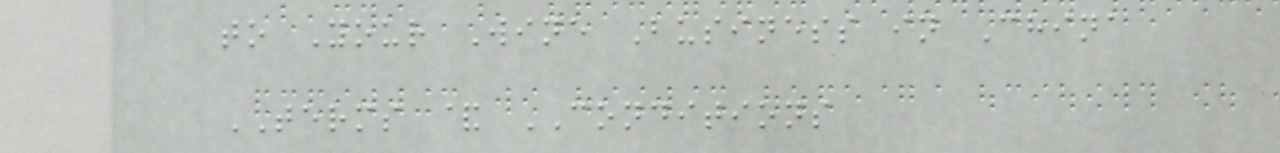to Your Wine Business in China
TERMS & CONDITIONS
